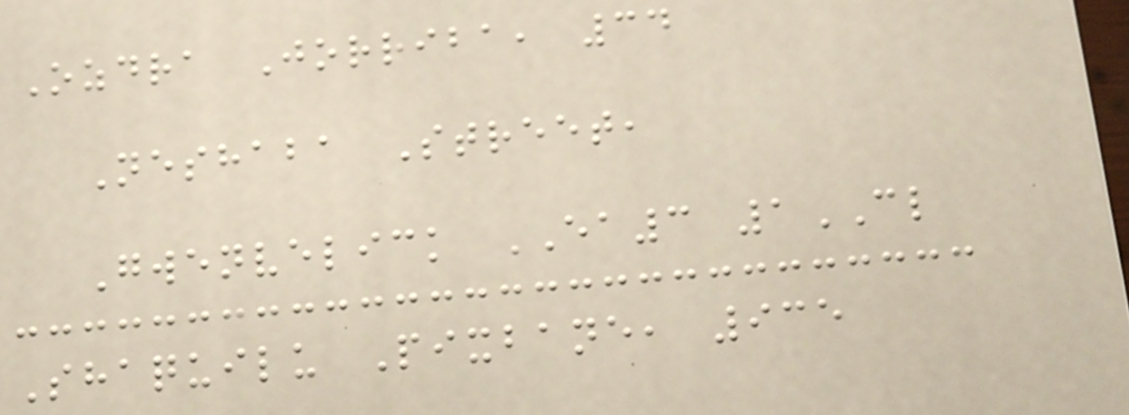Ozdra Jorriba, 34
Neshaba Street,
Gwenvelick EA3 1CL
Shaquilu Pixbane, 935
